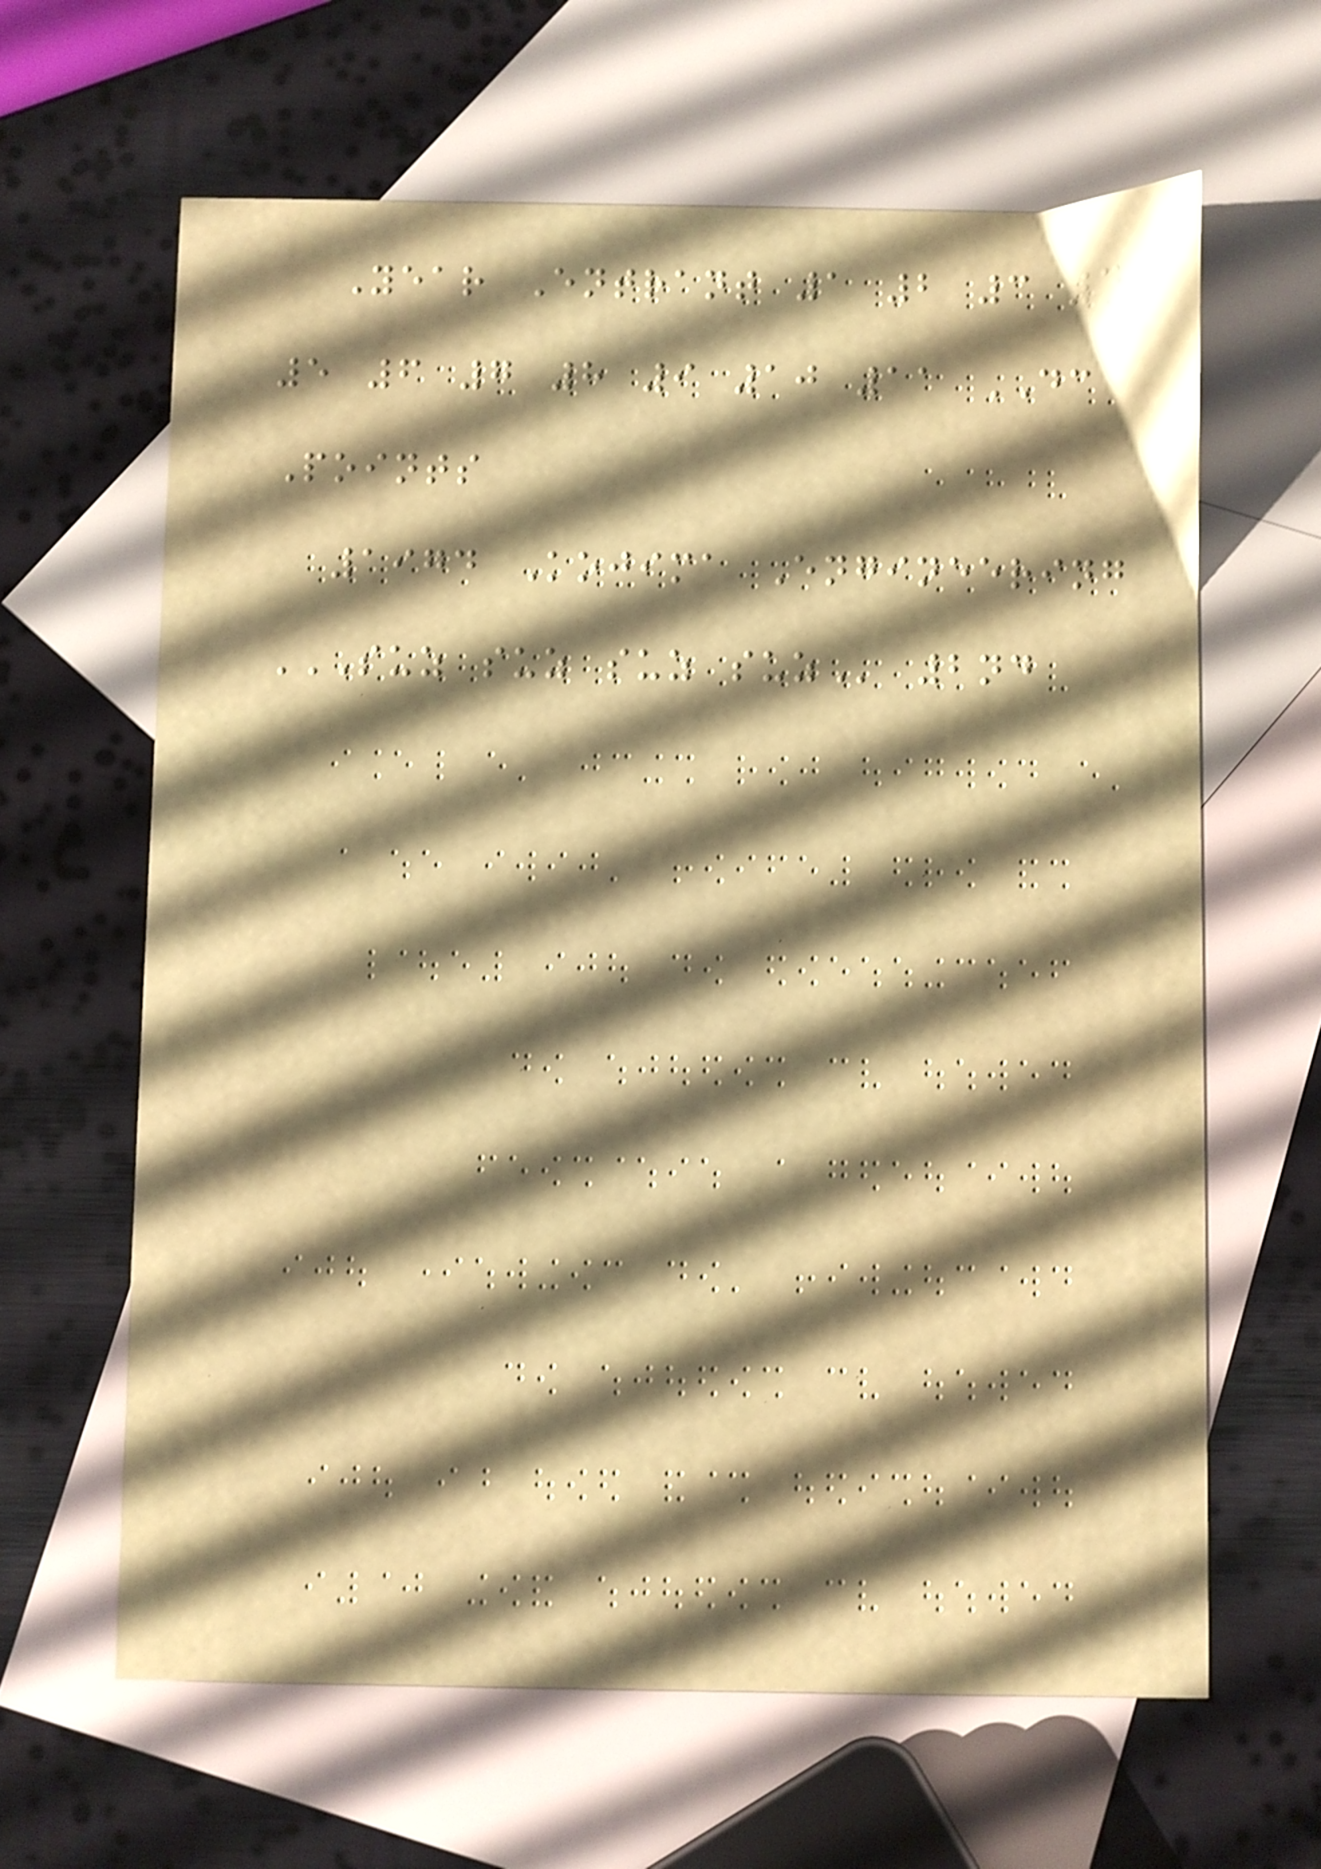Year Entrant 1 2 3 4
5 6 7 8 9 10 11 DC
Points
1974 Kojima Engineering
SUZ SUZ SUZ SUZ 2nd
